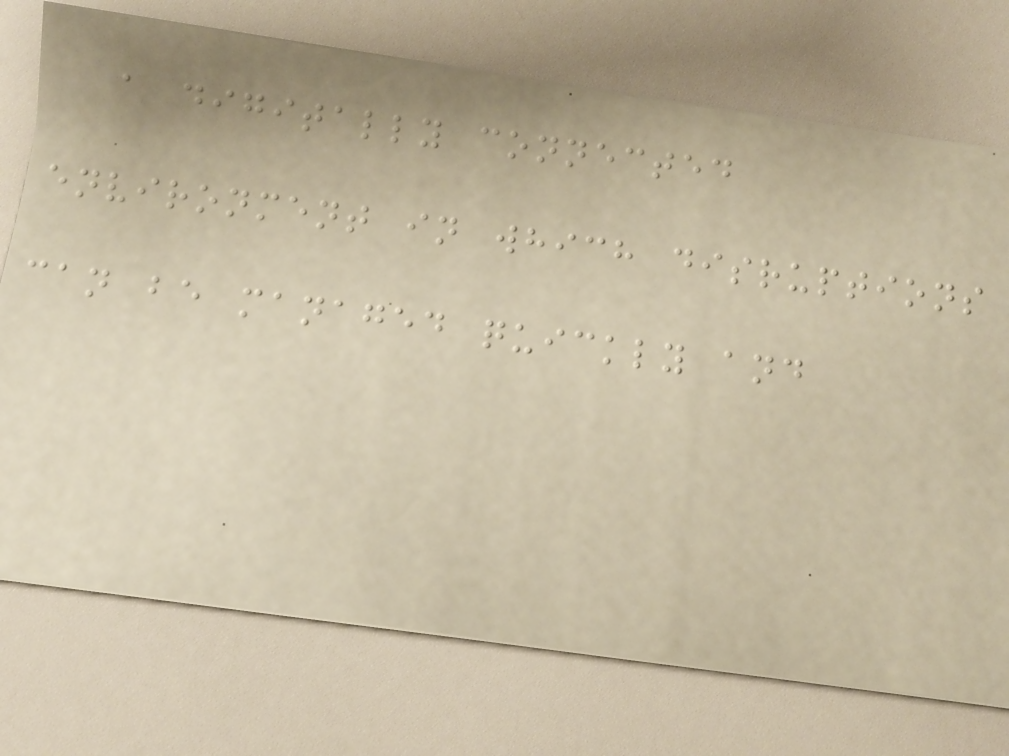a digitally connected
environment in which disruptions
can be managed quickly and
